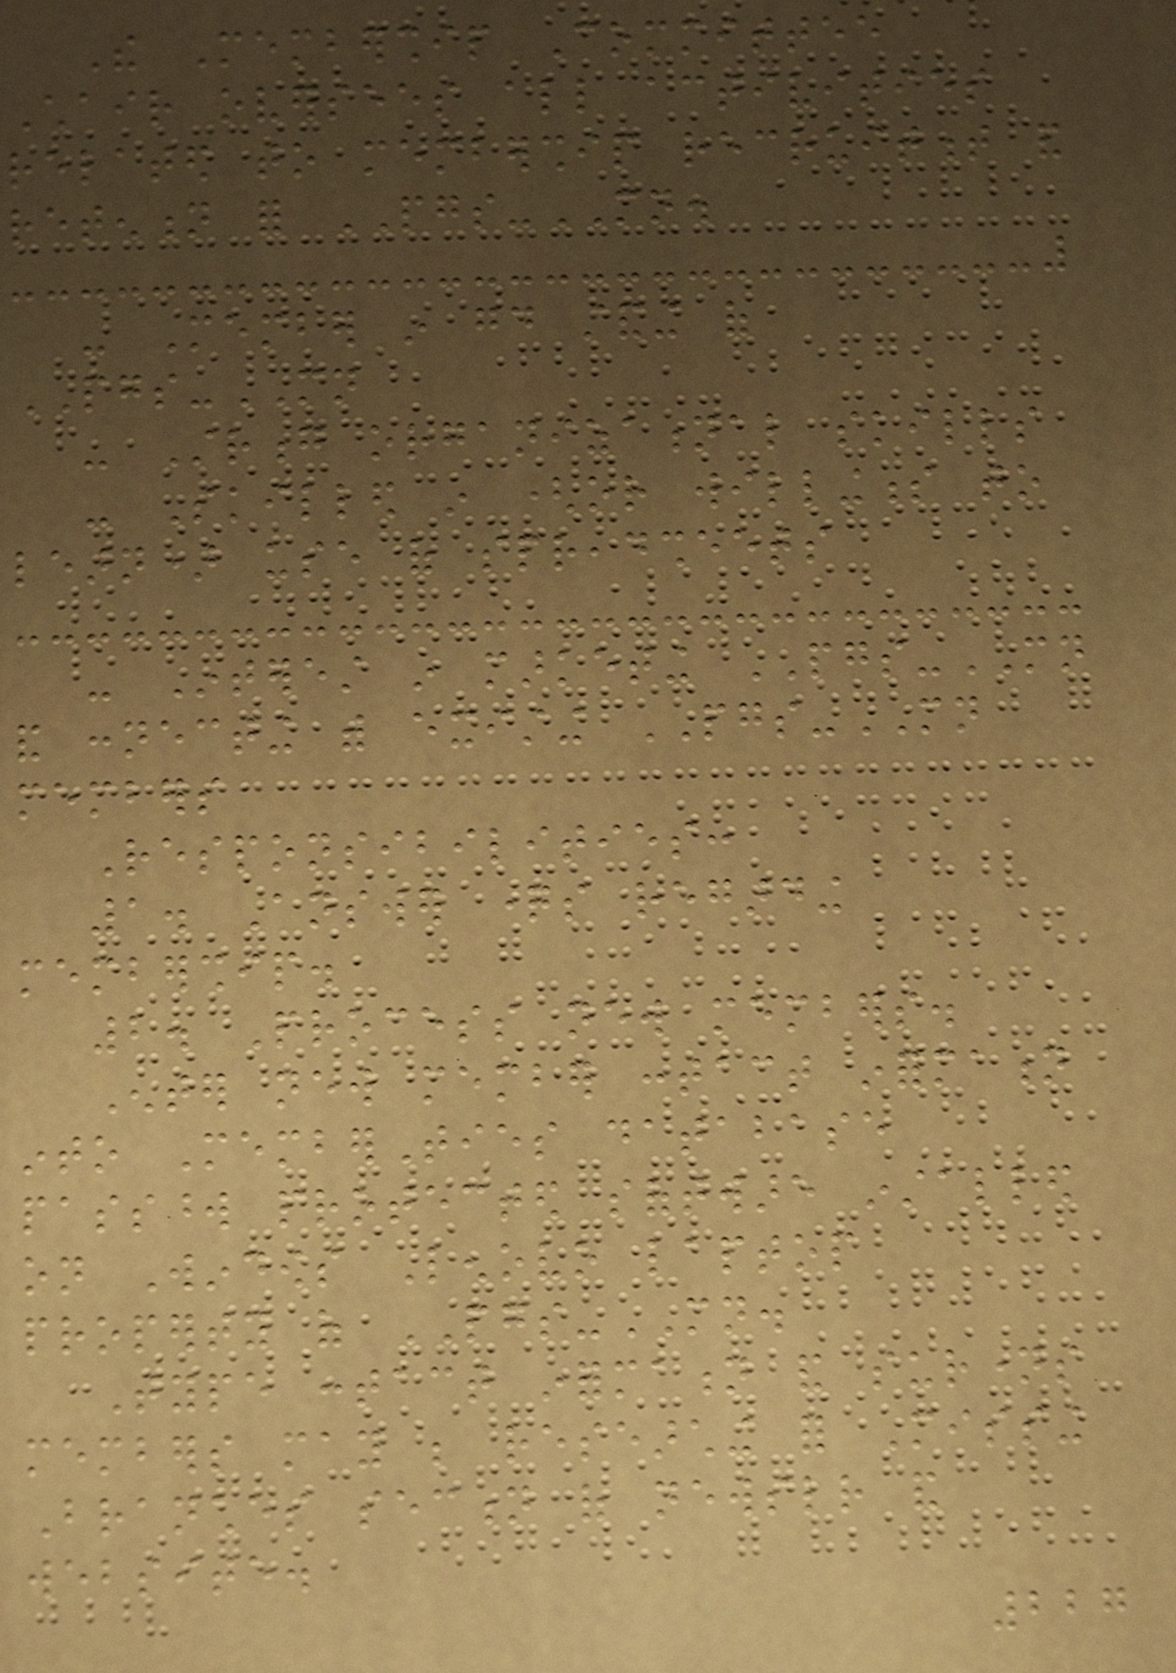The Membership Committee
Chair oversees all activities
related to membership recruitment and
retention for PGS-MN.
- Member in good standing of
PGS-MN
- Strong organizational skills
- Skilled in (or willingness to
learn) use of spreadsheets
- Interest in marketing PGS-MN
and connecting with existing PGS-MN
members
Responsibilities:
1. Answer questions regarding
membership.
2. Process new members.
Enter new member contact information
into MemberTies database
password protected software installed
on Windows Lenovo laptop
property of PGS-MN.
Type contact information and surnames
members may be researching for Missing
Branches section of newsletter and
website.
227
